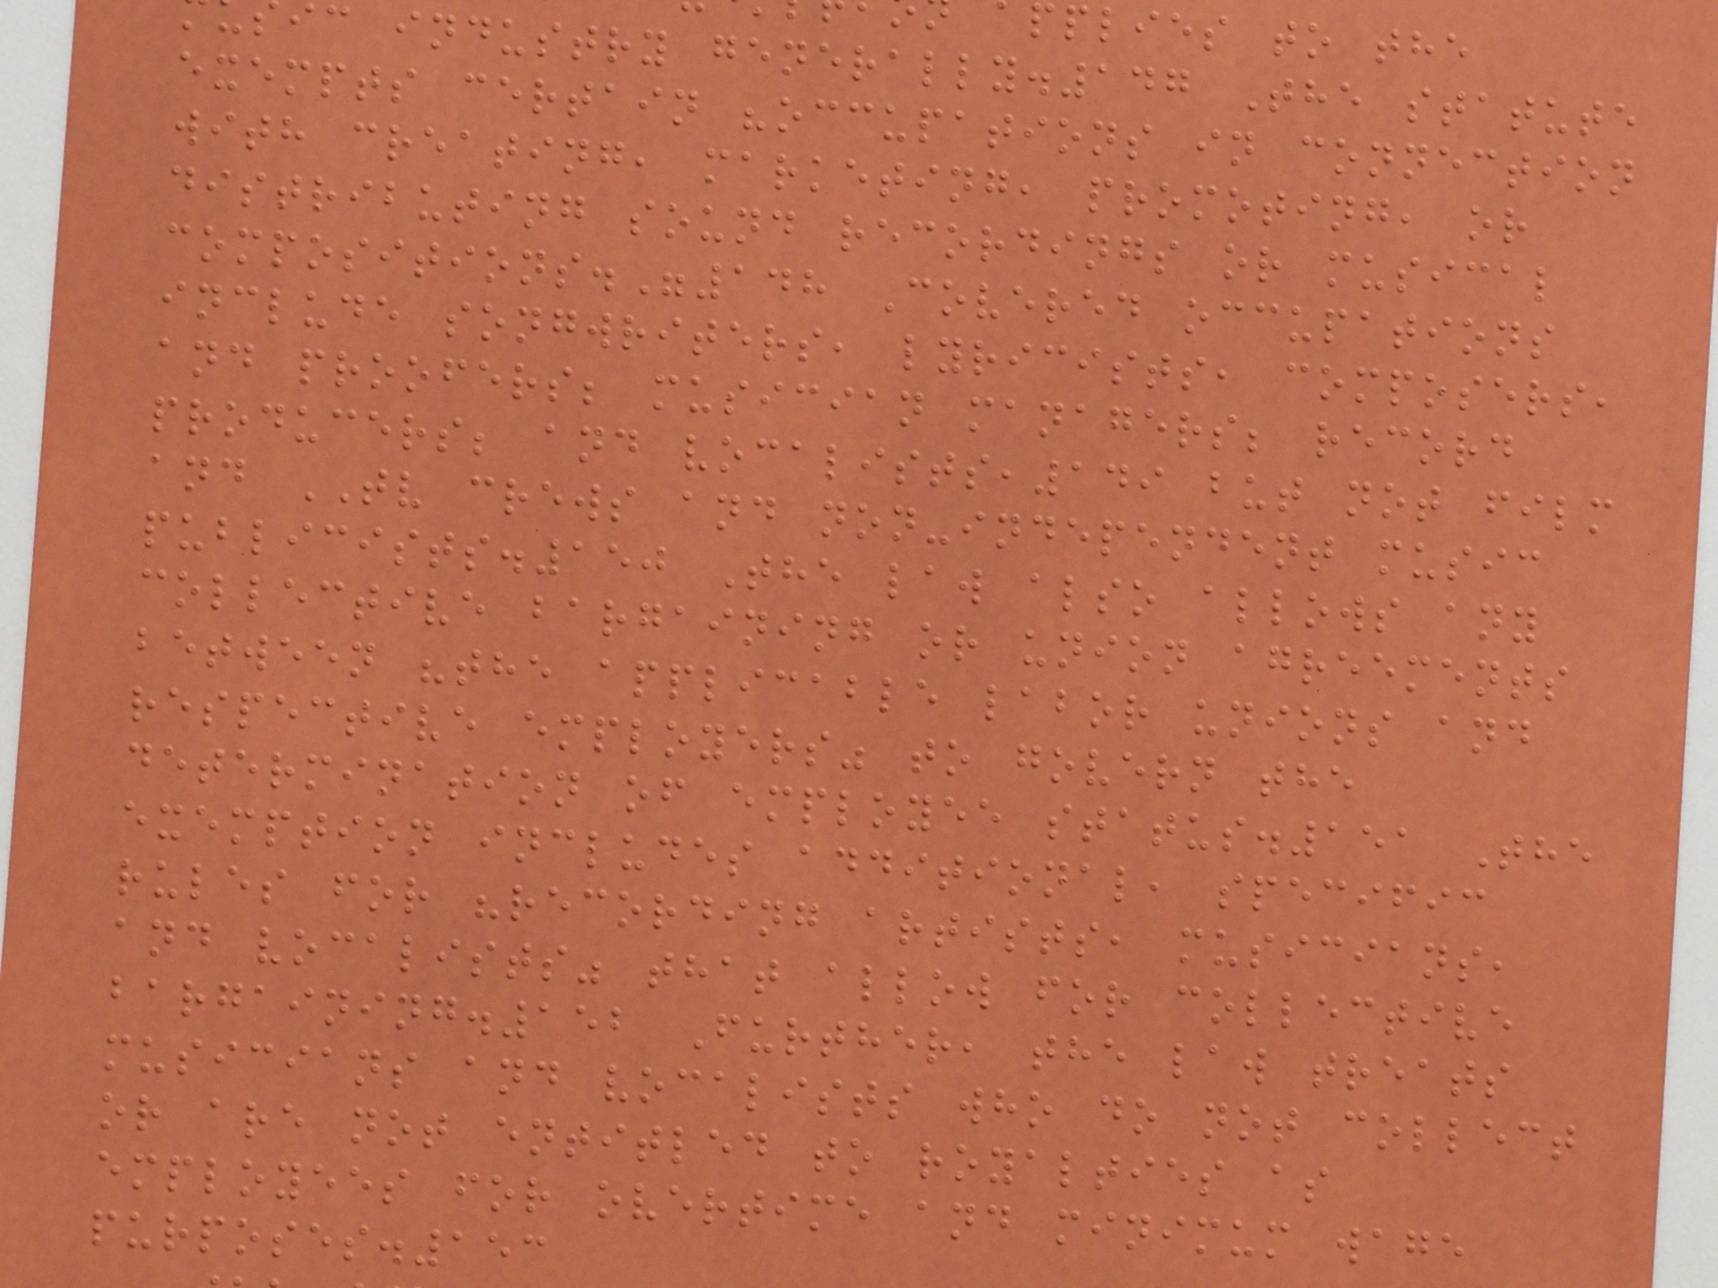pplies to the
ic industry generally.147 The statute
exempts certain "occupations in connection
with creating, marketing, promoting, or
distributing sound recordings or musical
compositions."148 Covered occupations
include songwriters, lyricists, composers,
and proofers; musician managers; record
producers; and vocalists,149 but not film
and TV crews and non-independent music
publicists.150 The law also allows any
collective bargaining or union agreements
between "the applicable labor unions and
respective employers" to govern the
determination of employee status.151 The
exemption includes additional, specific
rules for "recording artists, musicians,
and vocalists" that allow for collective
bargaining.152 Further, the law treats
musicians and vocalists who do not collect
or are not entitled to royalties as
employees for overtime and minimum wage
purposes.153
